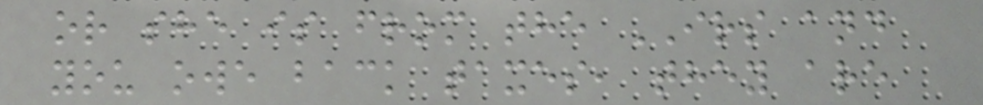or she is from the IRS and
you owe back taxes, they are
